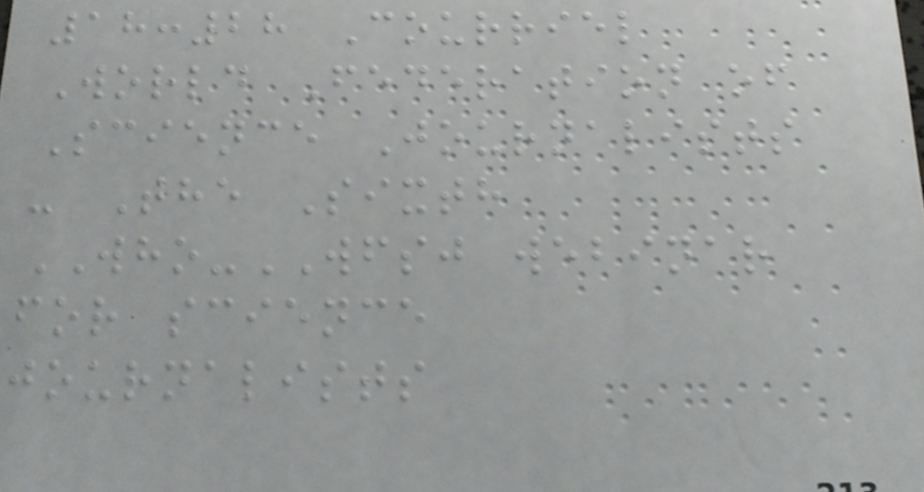18:28 Courriel
World Federation of
Science Journalists
- The Sixth
WHO-WFSJ webinar
for science
journalists
